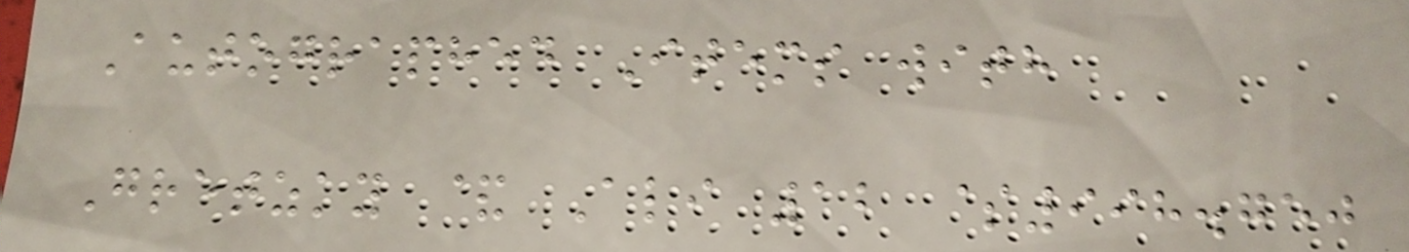Autographed Items with
Gretzky & Ali 12 $998.750
